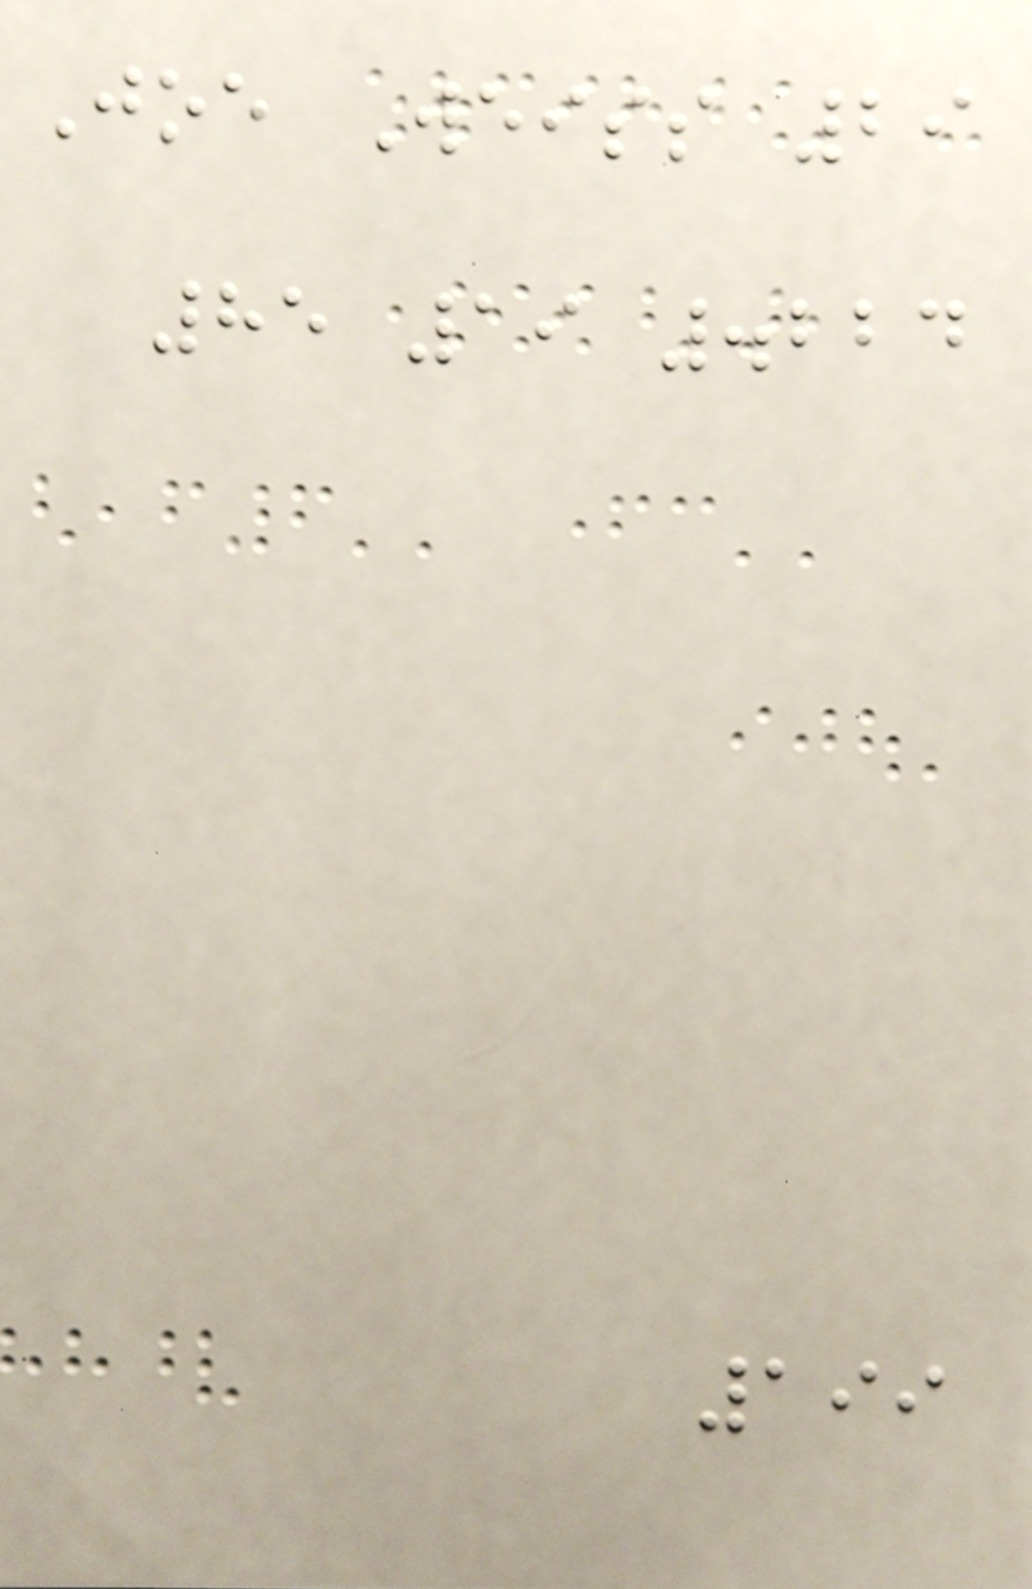Joe Weiss 29
85 19 .224
199
